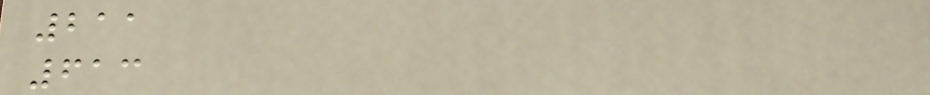211
613
